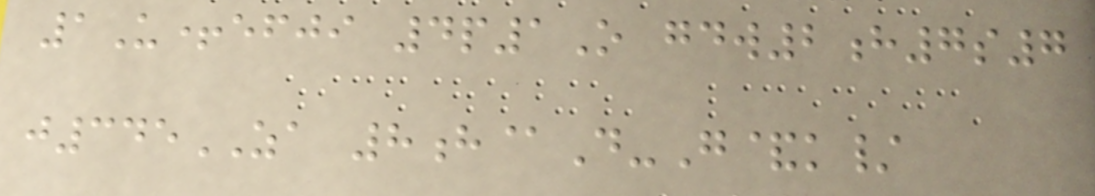1U+efji 4p1O gdw2h7s7
j345ZA 8h@D-G&k/
